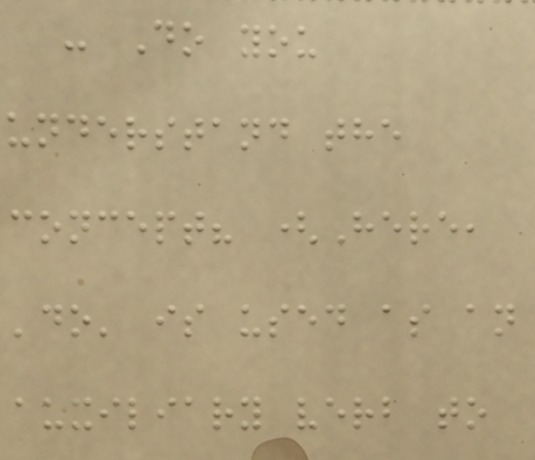- Do you
understand the
concept? (Here,
'do' is used as an
auxiliary verb to
